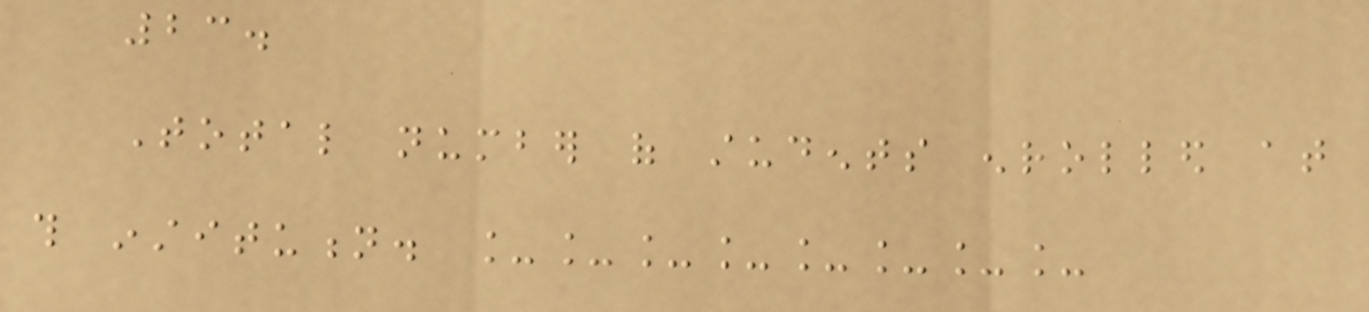23.
Total number of students enrolled at
this institution. ________
